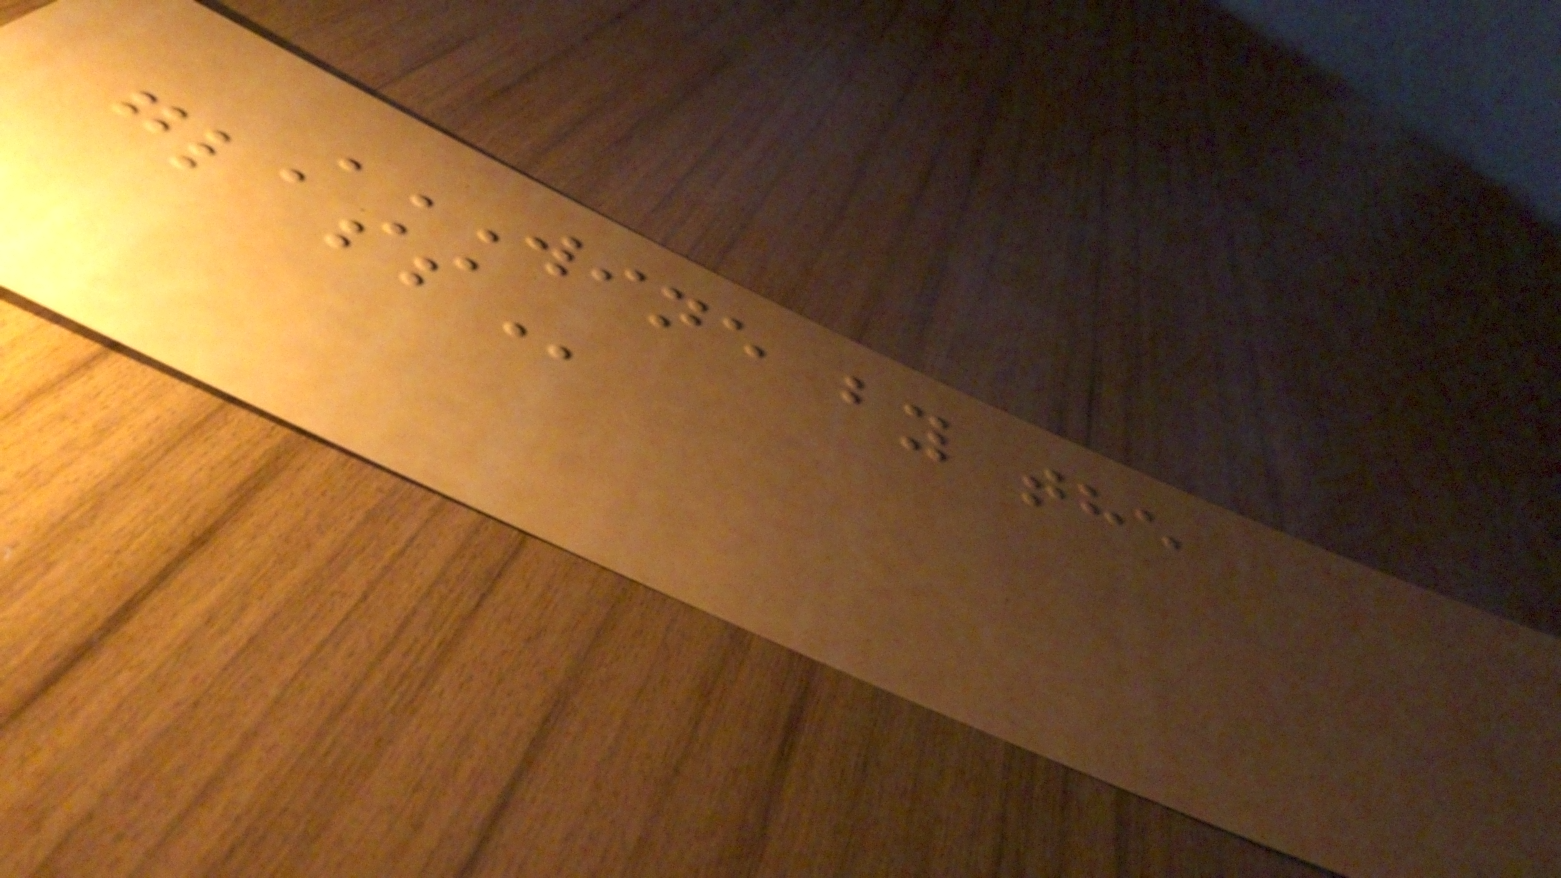WINE BY THE
GLASS
